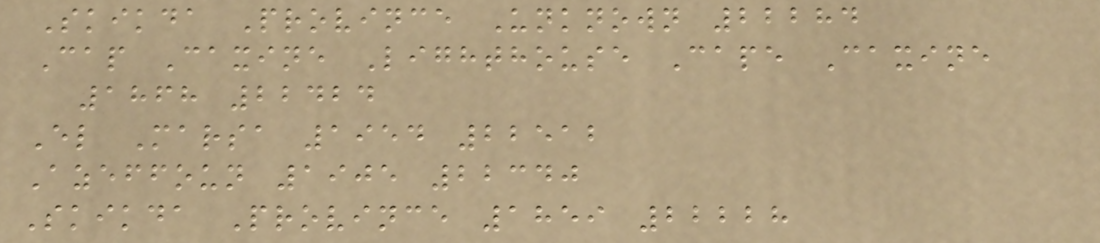Skikda Province Unknown 22284
Cap Caxine Lighthouse Cape Caxine
1868 22424
El Marsa 1954 22512
Azeffoun 1905 22340
Skikda Province 1859 22228
